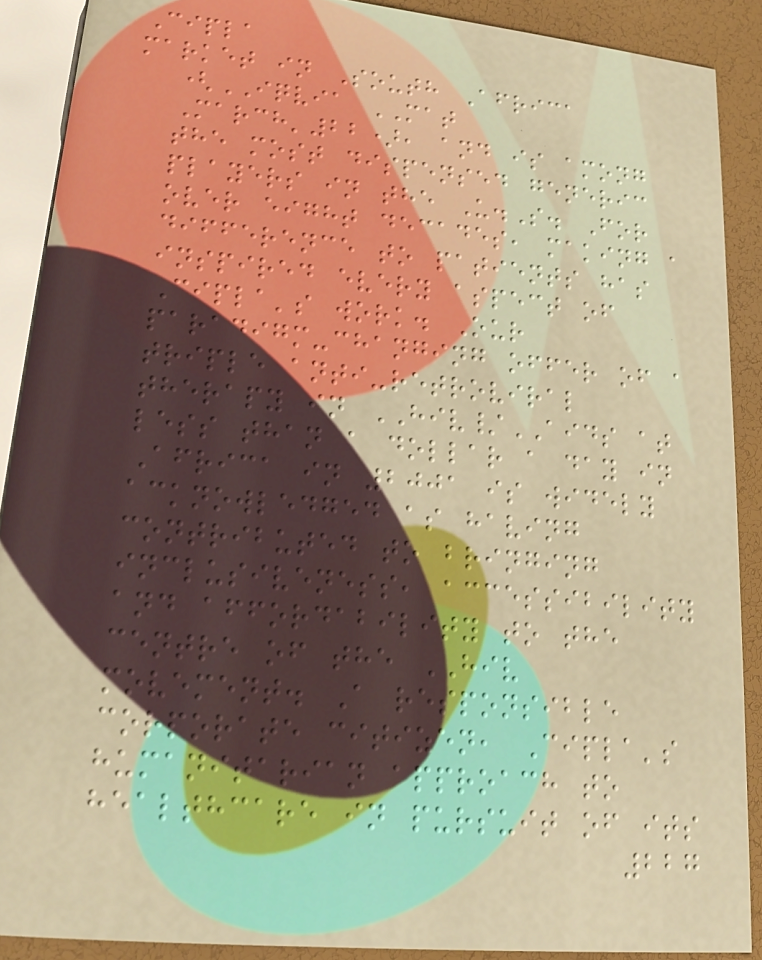Cipla
market in South Africa
(IQVIA MAT
March'22), and is among
the most dispensed generic
players in the U.S. For
over eight decades, making a
difference to patients has
inspired every aspect of
Cipla's work. Our
paradigm-changing offer of a
triple anti-retroviral
therapy in HIV/AIDS at
less than a dollar a day in
Africa in 2001 is widely
acknowledged as having
contributed to bringing
inclusiveness, accessibility
and affordability to the
centre of the HIV
movement. A responsible
corporate citizen, Cipla's
humanitarian approach to
healthcare in pursuit of its
227
